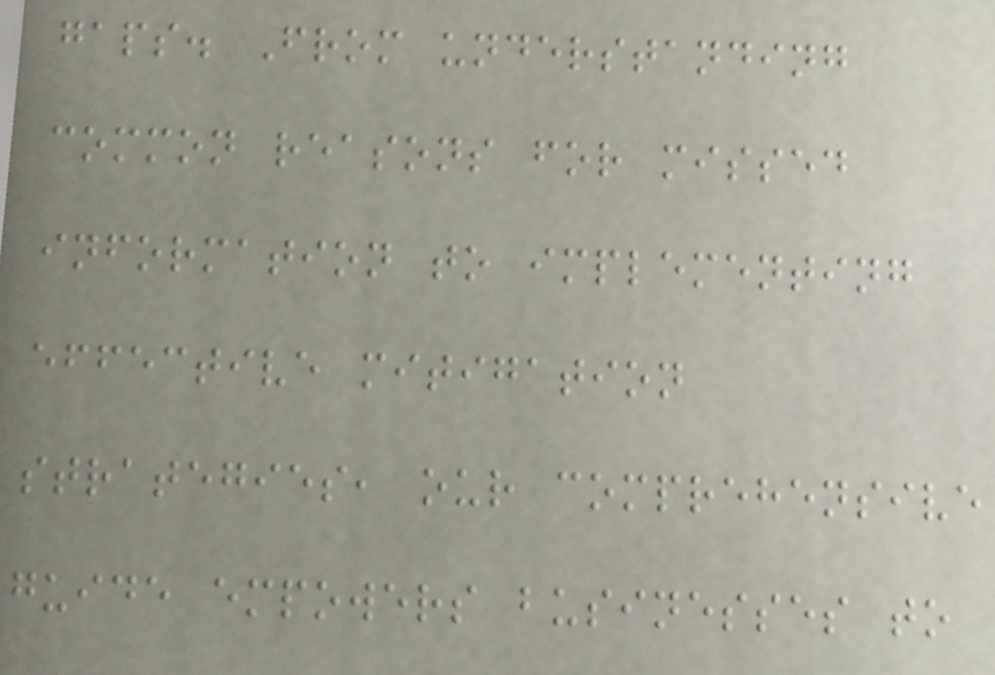gaps. From understanding
common reasons for missed
information to implementing
effective mitigation
strategies, our comprehensive
guide empowers businesses to
